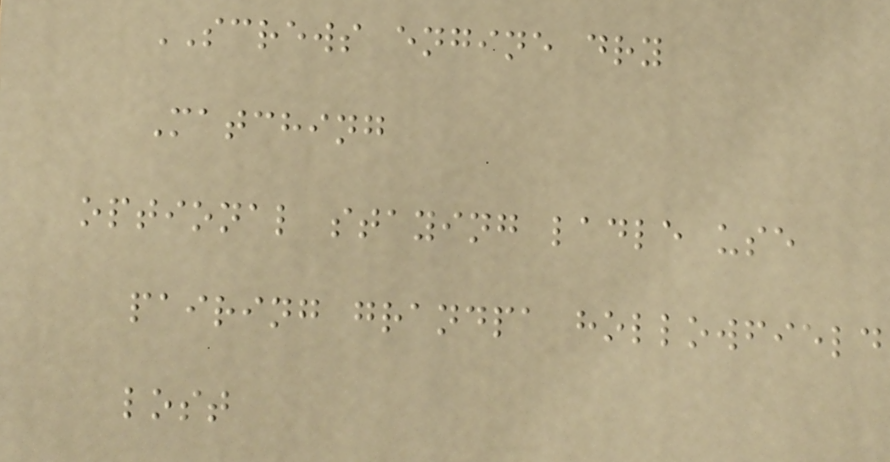SCREWS engine dry
Matching
optional staying ladle use
pairing grandpa hollowfield
lost
